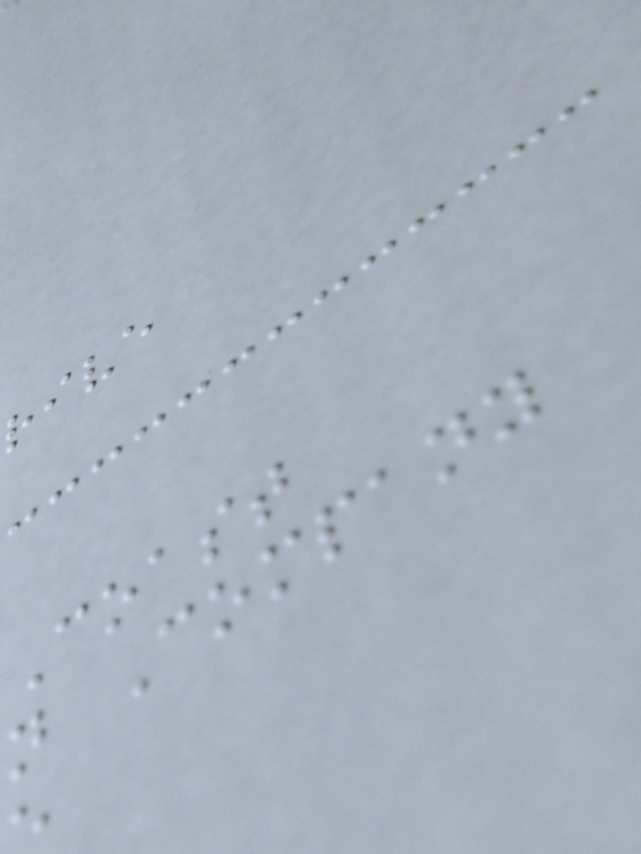rive
Coast
n Company
